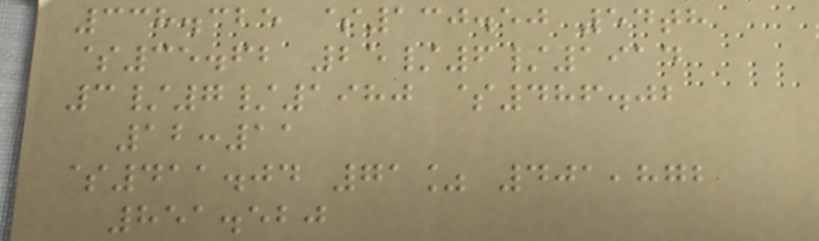338.325 $130.50 54th
$35.62 25/6/1914
3/7/1980 $486.02
12:11
$411.04 71% 401,872
851.520
